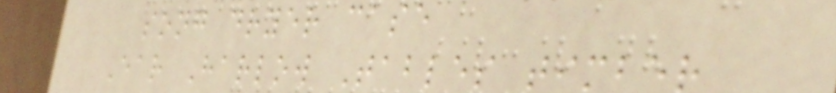song dryer case
Ear Harlow Tables timber
